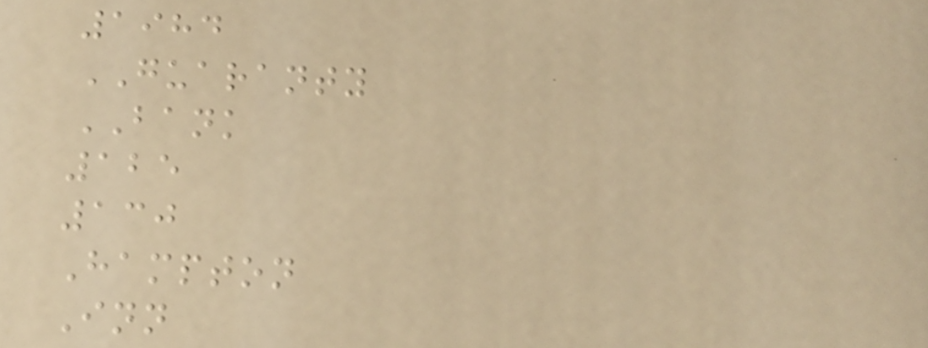1984
GUARANTY
BANK
125
130
Hampton
Inn
